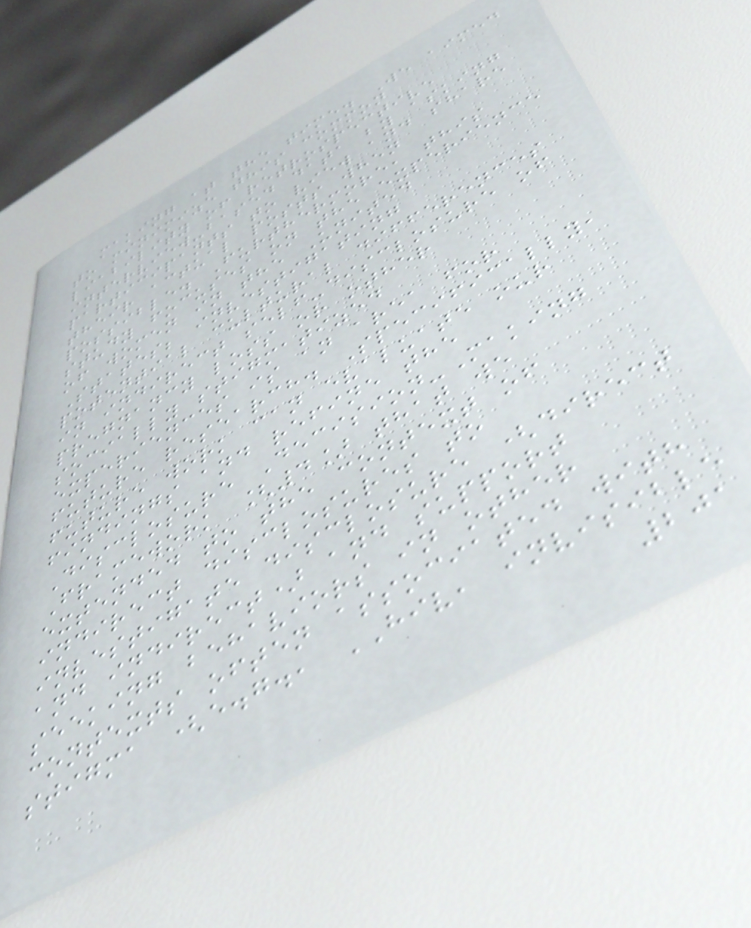making at the time. We aimed
to minimize this common
liability of retrospective
interview-based data by asking
participants to view and share
their actual posts when
possible. Furthermore, this
study focuses on the experience
of women in the United
States; investigating
potential cultural differences
in indirect self-disclosure of
pregnancy loss or other
socially stigmatized
experiences is an area for
future research. Specifically,
future work can evaluate our
findings and refine the
Disclosure Decision-Making
Framework [4] that we
extended to the context of
indirect disclosures to
investigate disclosure (direct
and indirect) and support
seeking behaviors in other
contexts often associated with
stigma (e.g., HIV, invisible
201
